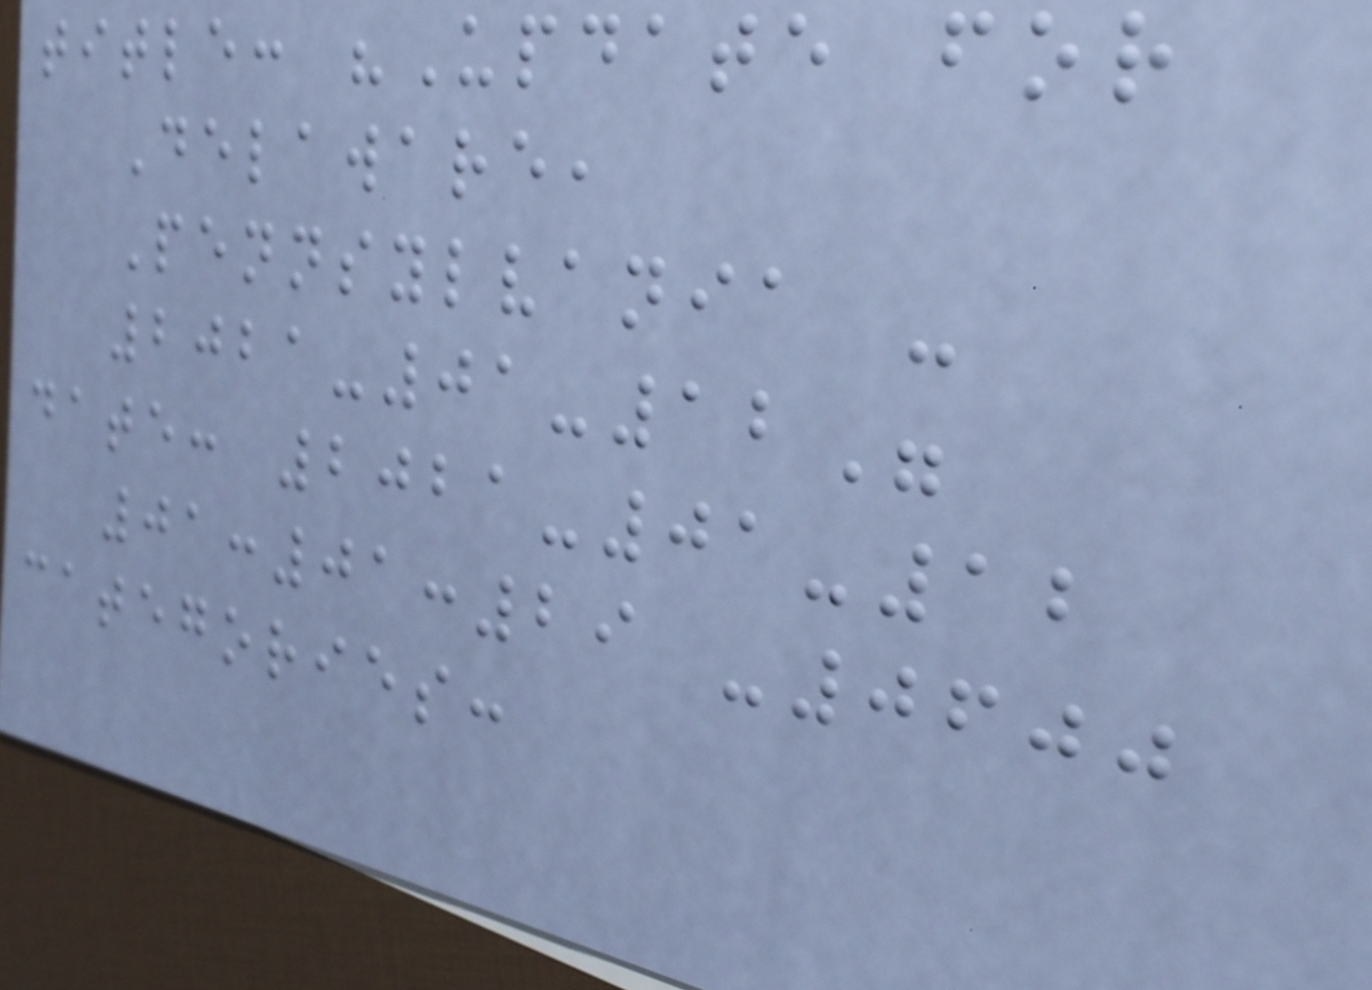title: "Update for
Delaware,
Pennsylvania -
2021-01-12"
date: 2021-01-12
01:01:29 -0600
categories:
